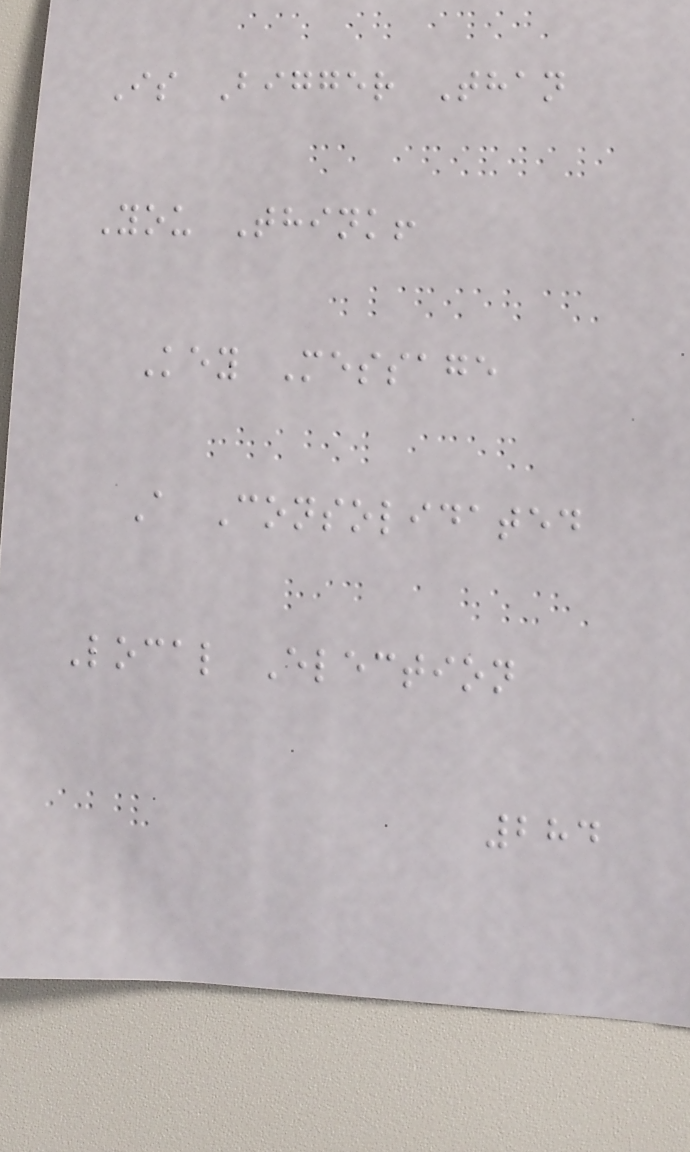Is Bigger Than
You Think!
Key Message
A Consolidated
Local Election
284
